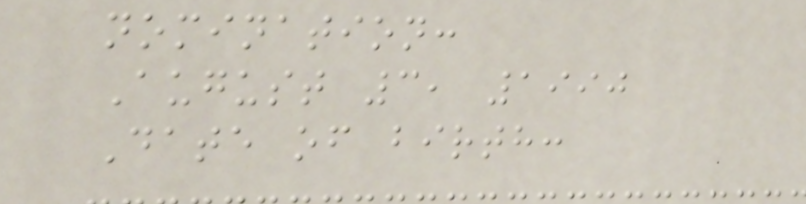nomination:
August 3, 1990
Date of birth:
